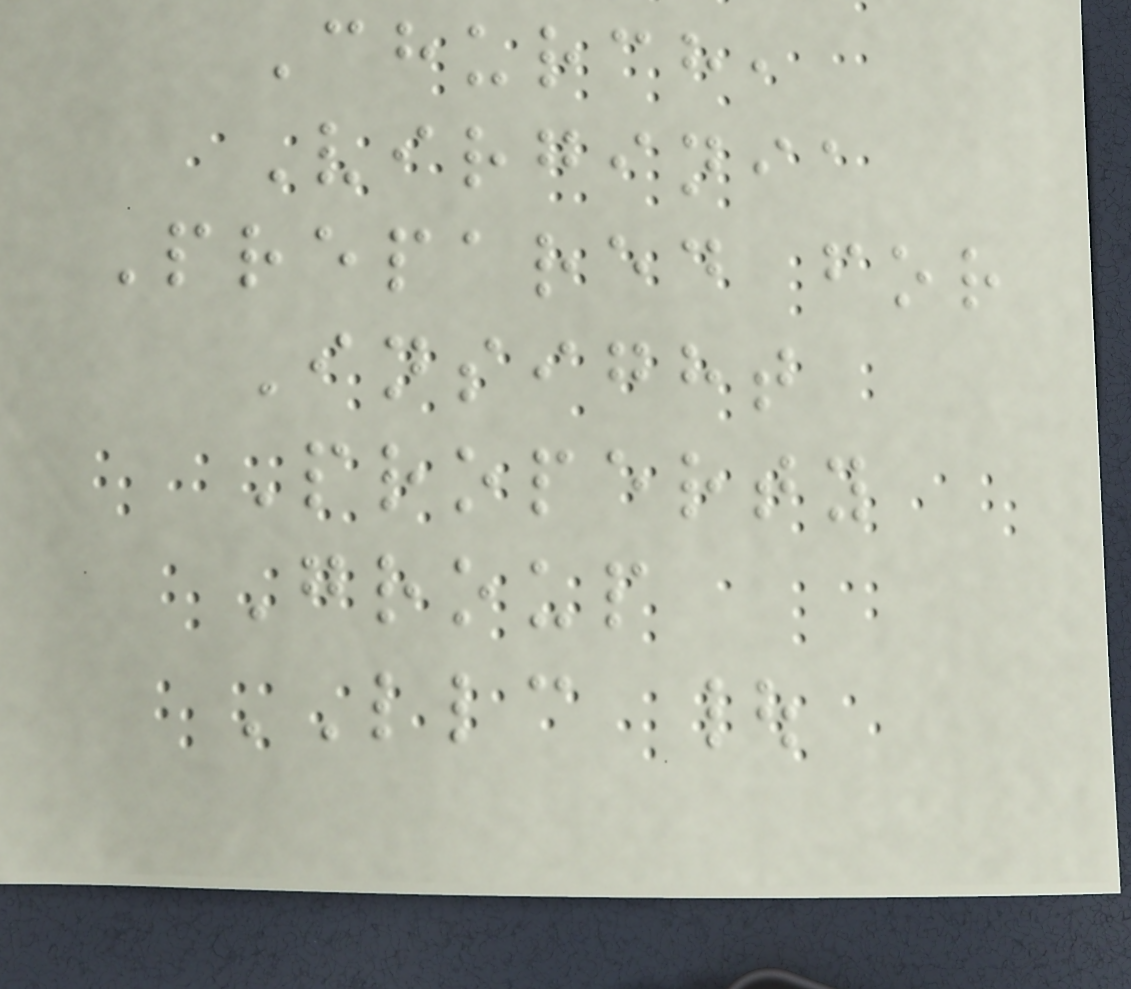Church,
Virginia
Prepared for
Insight
Property
Group
LLC |
